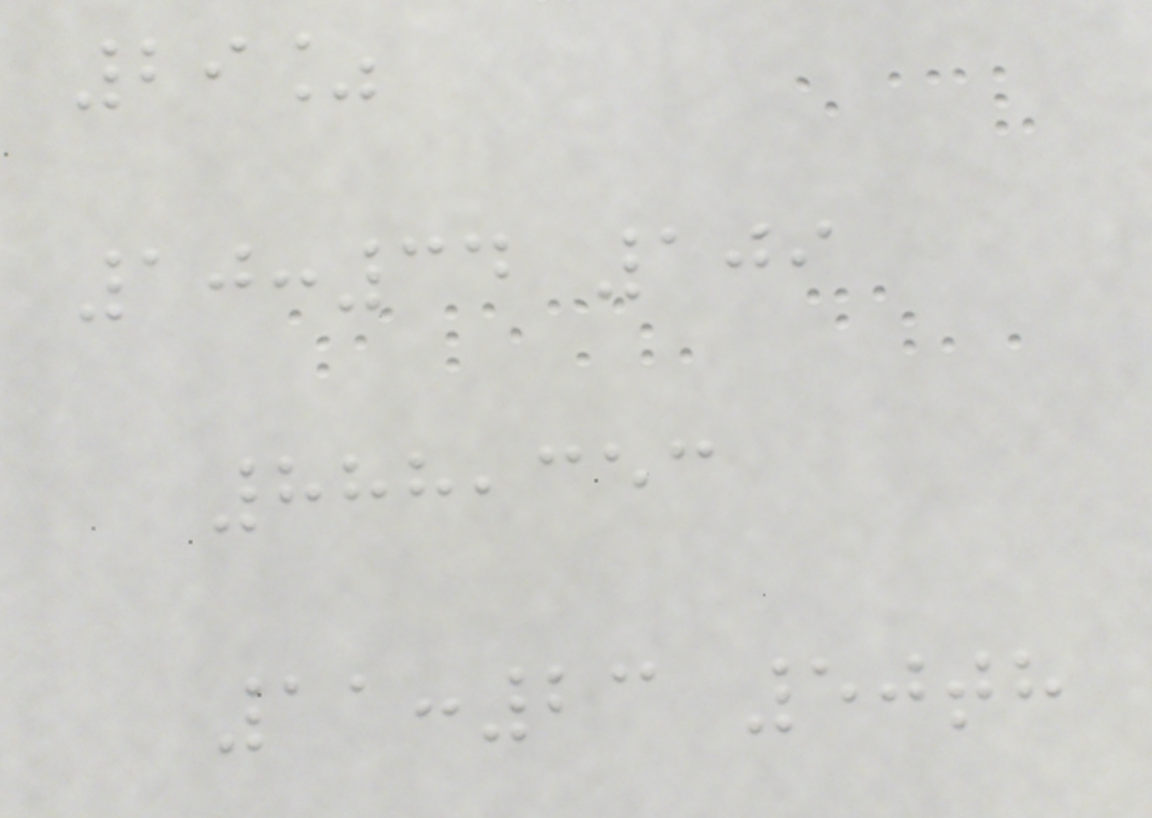29%
10:34 109
888,353
11:23 50th
